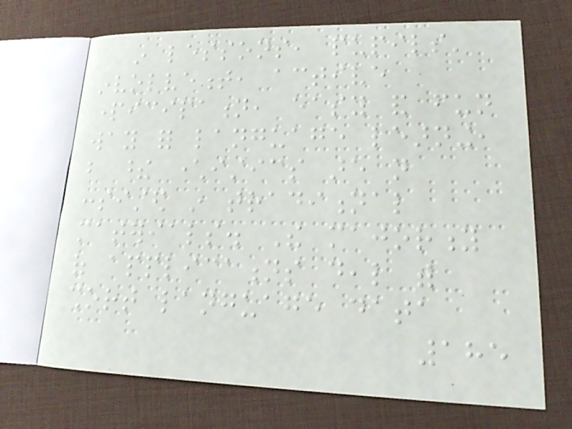in lessons, pupils'
involvement, active
participation, easy and fun
way for language learning,
but these characteristics are not
consisted in traditional
materials. The majority
of applications deal with
short language data
185
